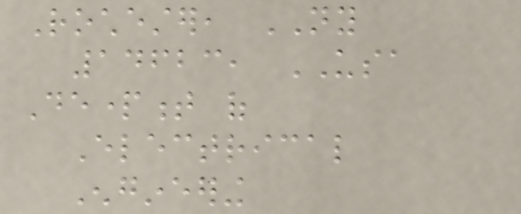Rochester, NY
14623, USA
Department of
Electrical
Engineering
